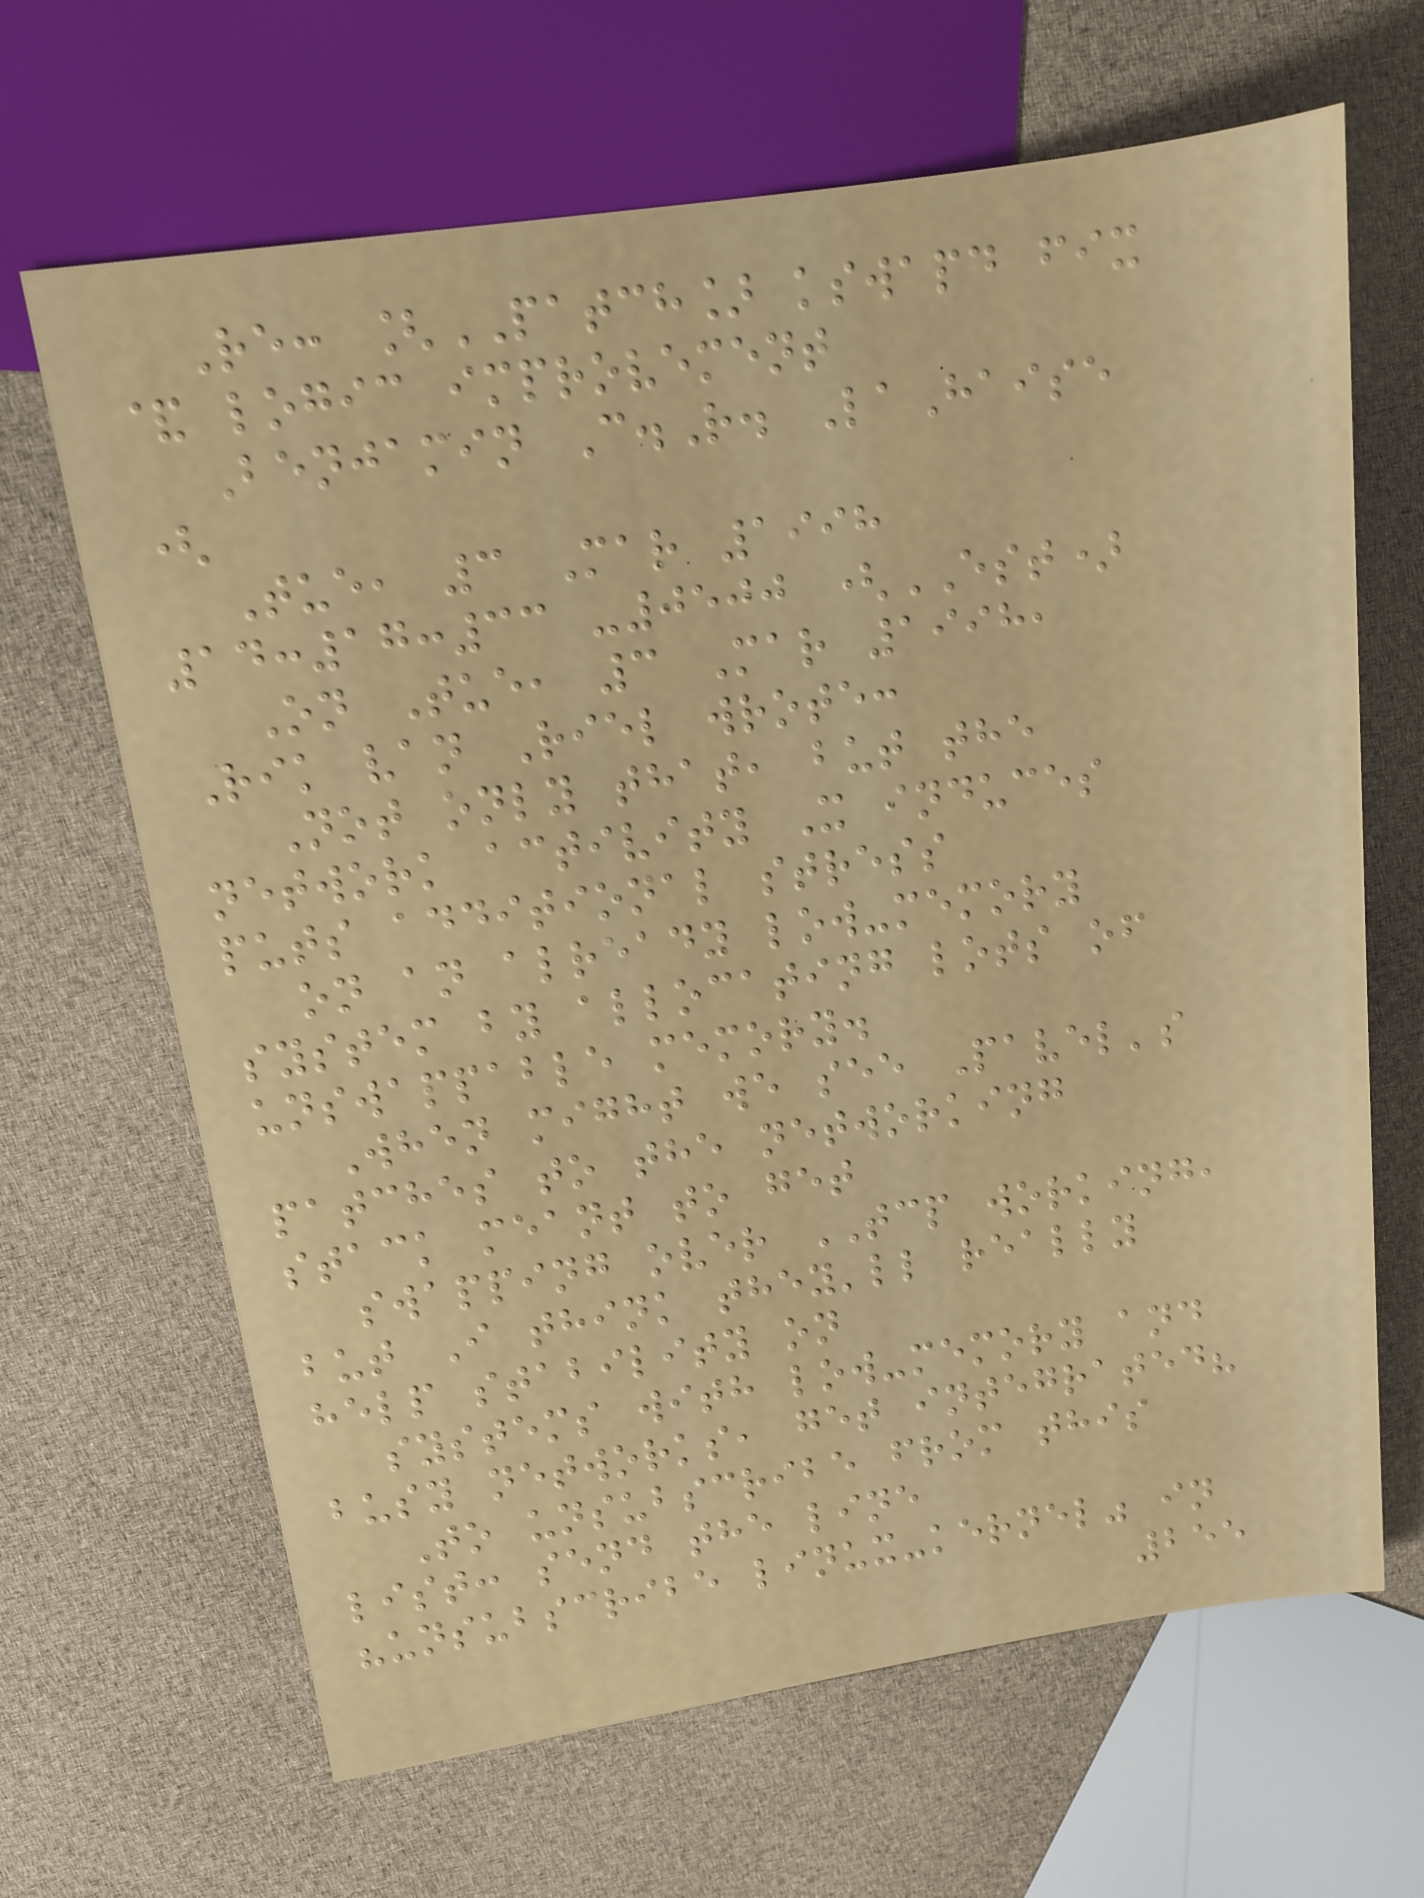Re: [PATCH] kswapd fix
& logic improvement
Benjamin C.R. LaHaise
(
Tue, 3 Mar 1998
14:17:33 -0500 (EST)
On Tue, 3 Mar 1998,
Rik van Riel wrote:
Not only that, but the
network activity X induces
puts additional stress
on an already low-memory
system by allocating lots of
unswappable memory.
When might we see Pavel's
patches to the networking
stack meant to get
swapping over TCP working,
but I think they'll really
help stability on
systems with low-memory and
busy networks, get integrated?
To unsubscribe from this
list: send the line
"unsubscribe linux-kernel" in
255
